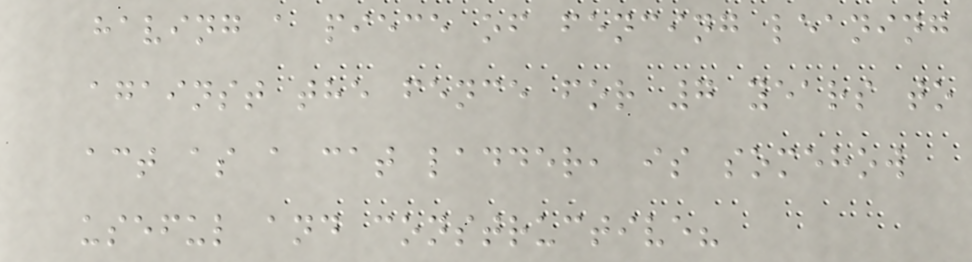having a piece of fencing leaning
against the fence for 7 years to
act as a cat ladder, is somehow
useful and constructive?
